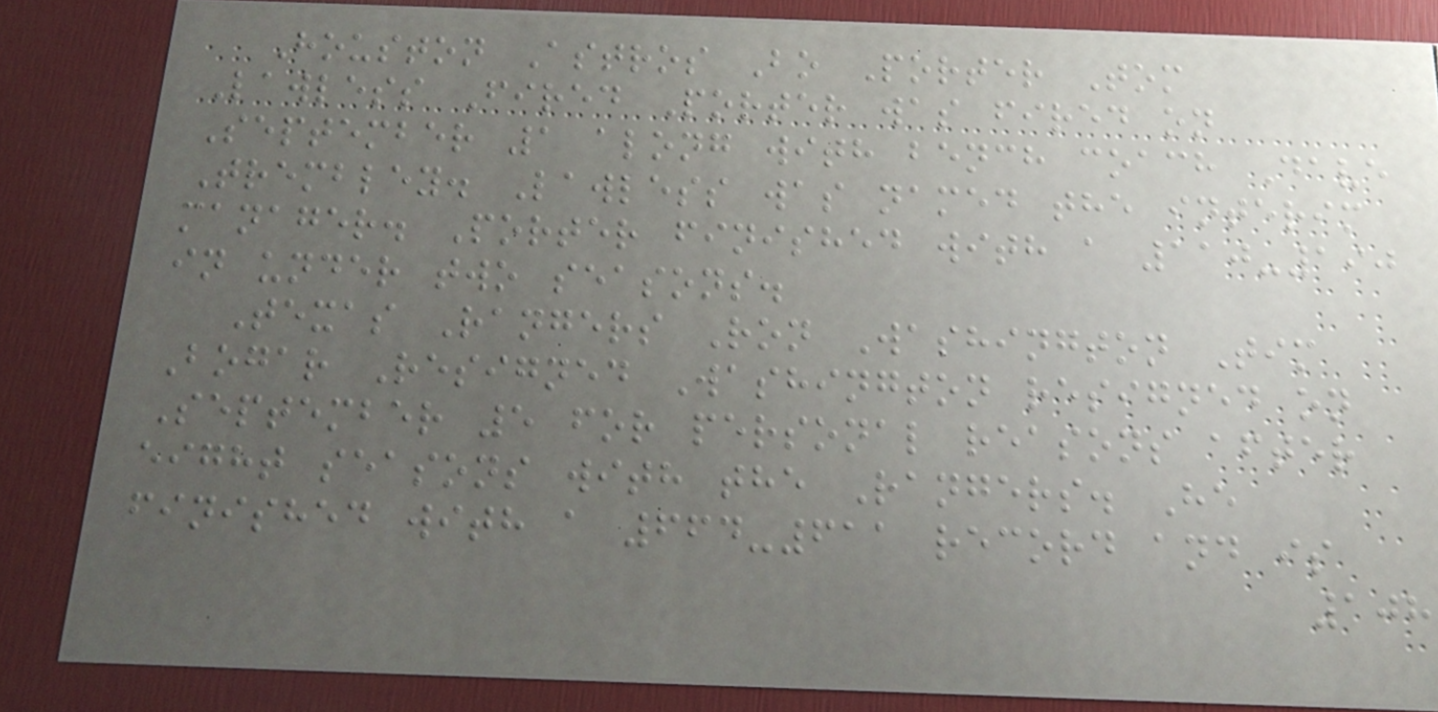Houston Astros Bo Porter Tom
Lawless Fired Porter was fired on
September 1 along with bench coach Dave
Trembley. Lawless was named the interim
manager. Porter finished with a 110-190
in under two seasons.
Texas Rangers Ron Washington Tim
Bogar Resigned Washington resigned on
September 5 for personal reasons after
eight seasons with the Rangers. He
finished with a 664-611 record and is
108
